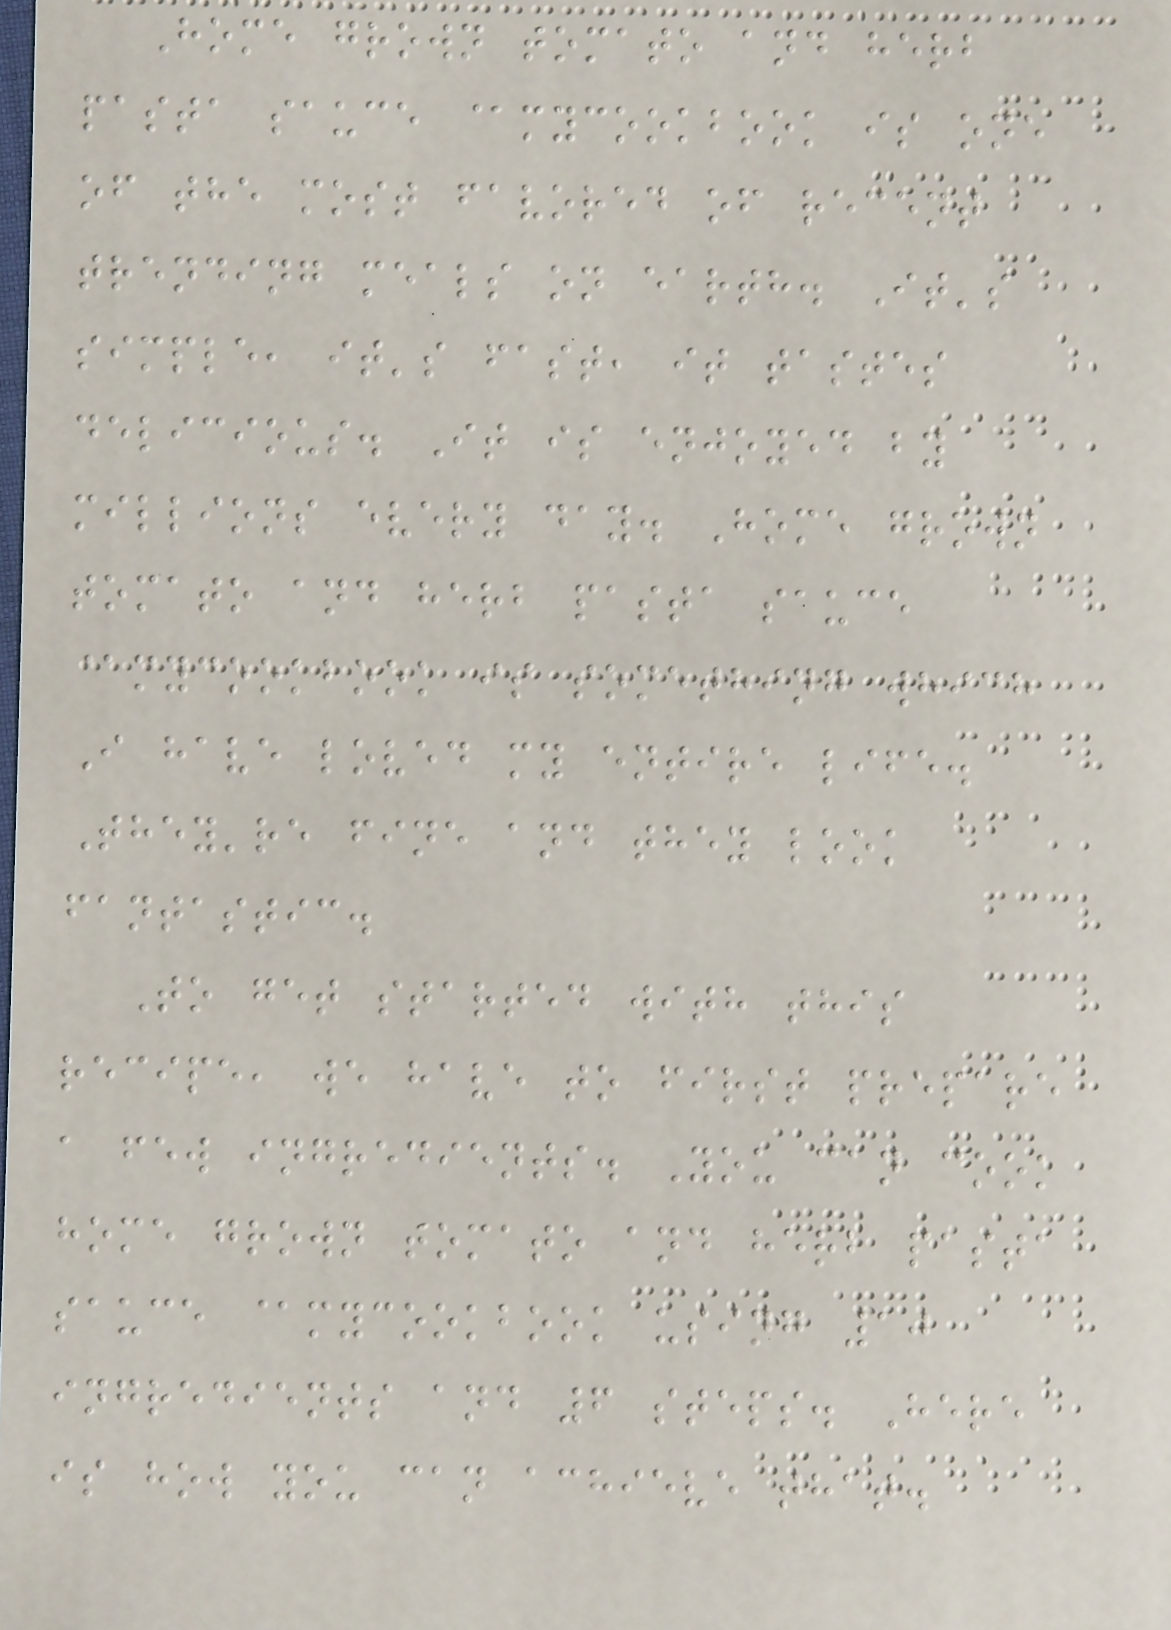Home grown tomato and herb
pasta sauce @mycookbook is one
of the most favored of recent
trending meals on earth. It's
simple, it's fast, it tastes
delicious. It is enjoyed by
millions every day. Home grown
tomato and herb pasta sauce
@mycookbook is something which
I have loved my entire life.
They're fine and they look
fantastic.
To get started with this
recipe, we have to first prepare
a few ingredients. You can cook
home grown tomato and herb pasta
sauce @mycookbook using 10
ingredients and 6 steps. Here
is how you can achieve that.
